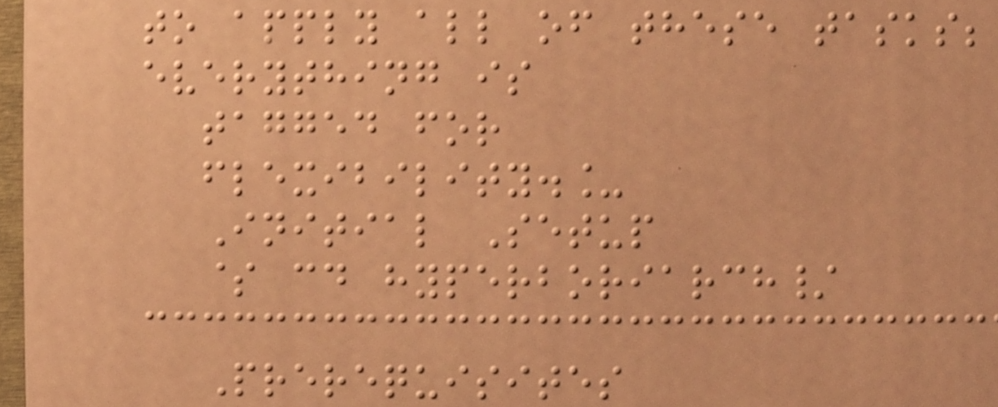to apply all of these tasks;
everything is
tagged for
flexibility._
Initial Setup
$ cd hyperboriarch/
Prerequisites
